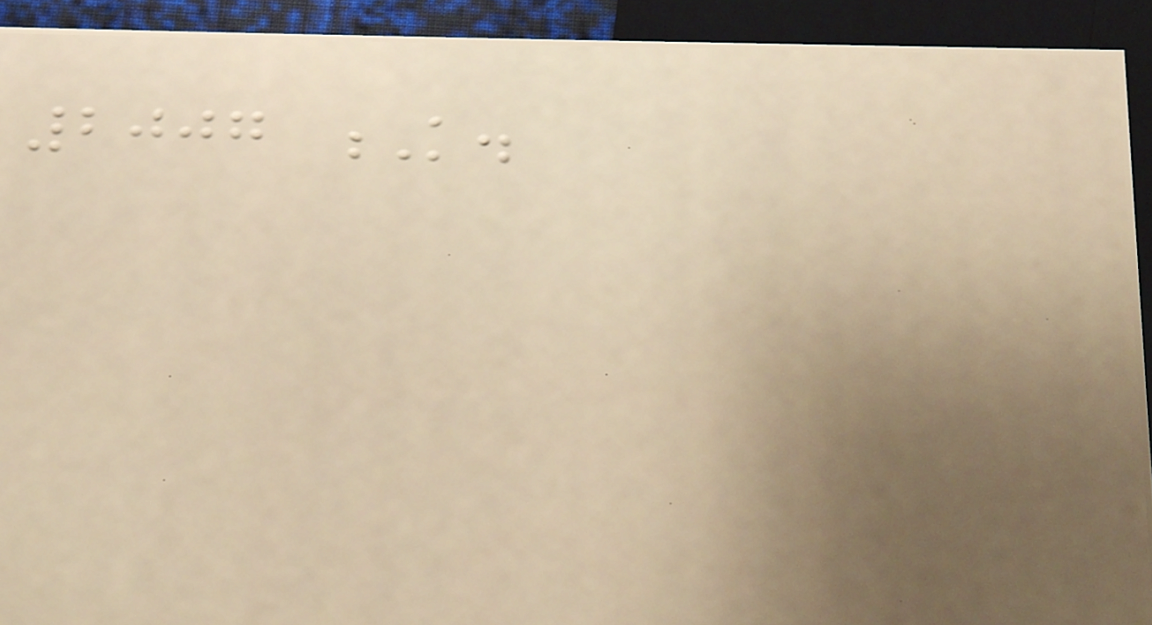2007 K.
